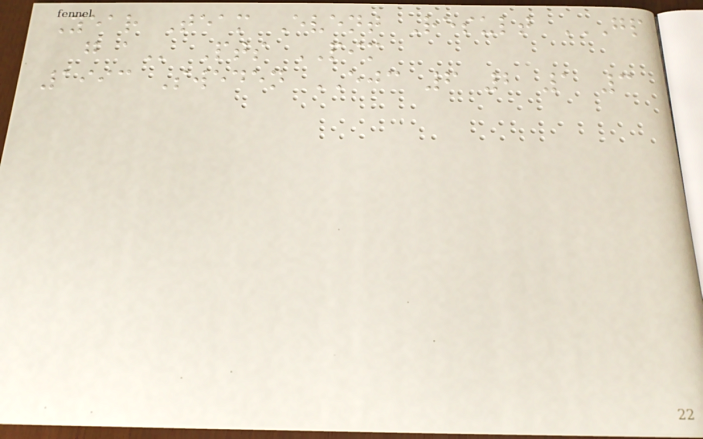Year Team Event Result GP
G A Pts PIM
1993 Sweden EJC 6 2 1 3
